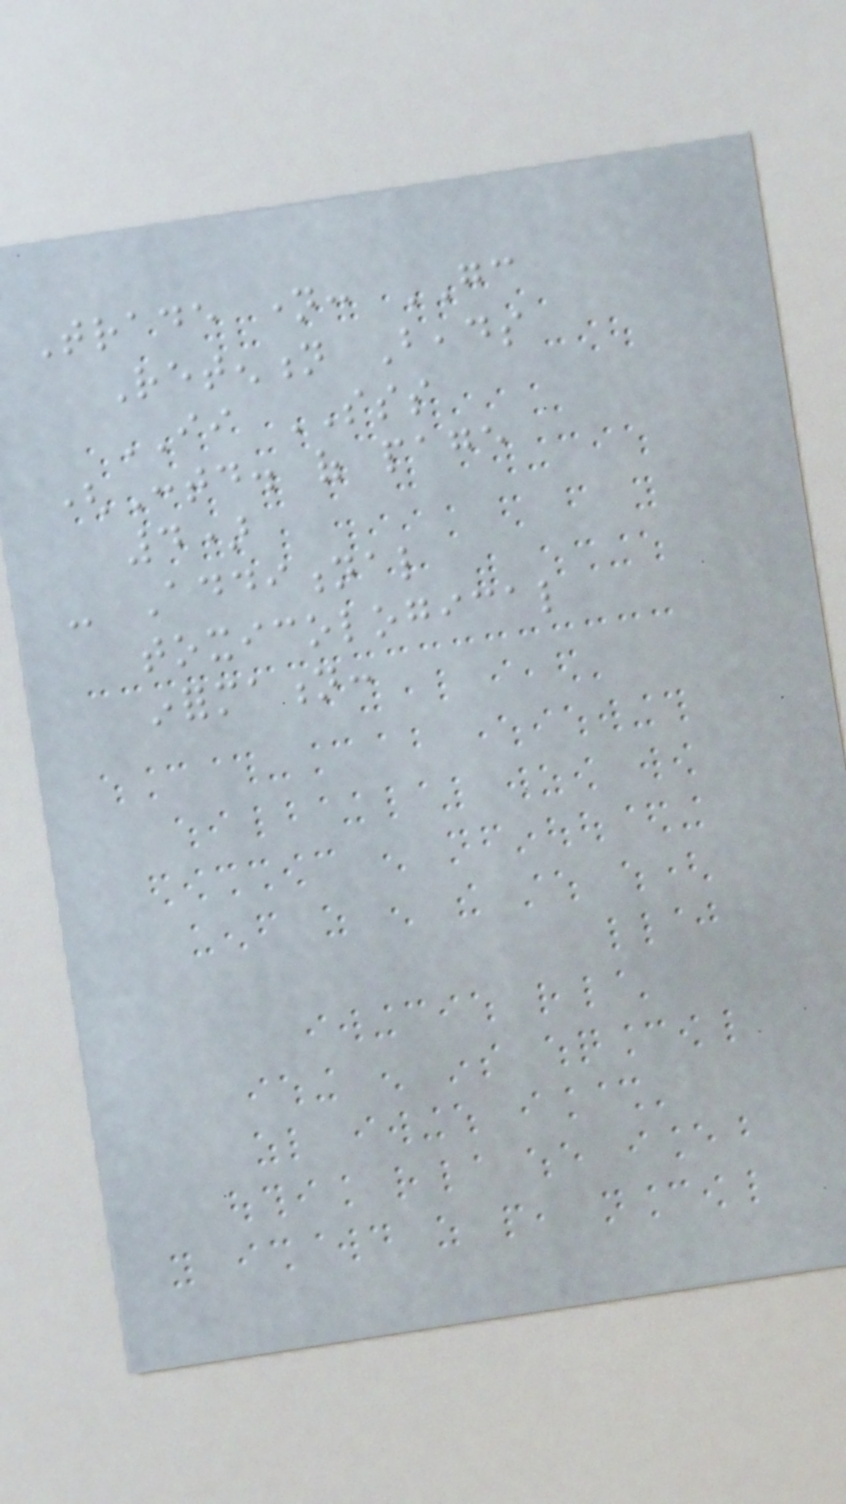Trade name: GC
Retention Beads
II SSS
(Contd. of page
4)
- Additional
toxicological
information:
